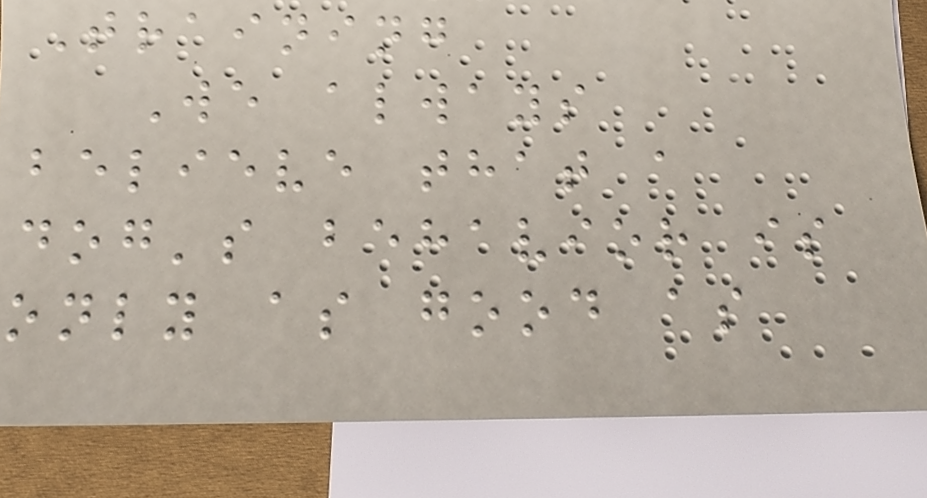Training
We always
believe that a
dog's behavior is
only as good as
